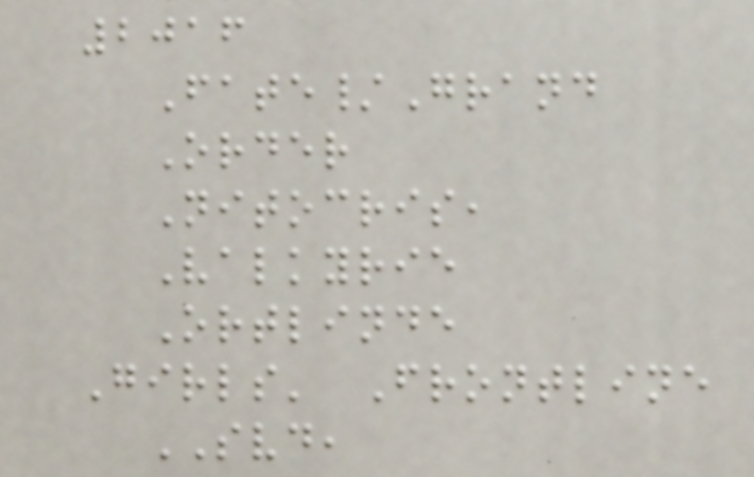2016
Fate/Grand
Order
Nitocris,
Valkyrie
Ortlinde
Girls' Frontline
SVD,
